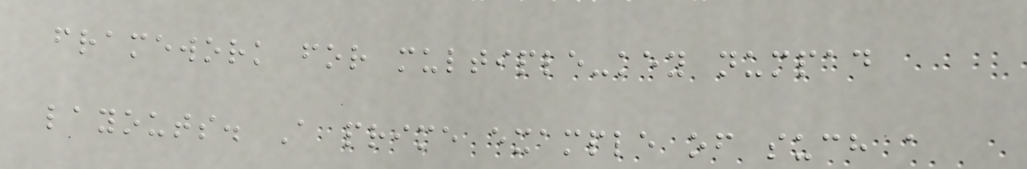framework for multiple-key numpad
layouts. A prime example of such a
